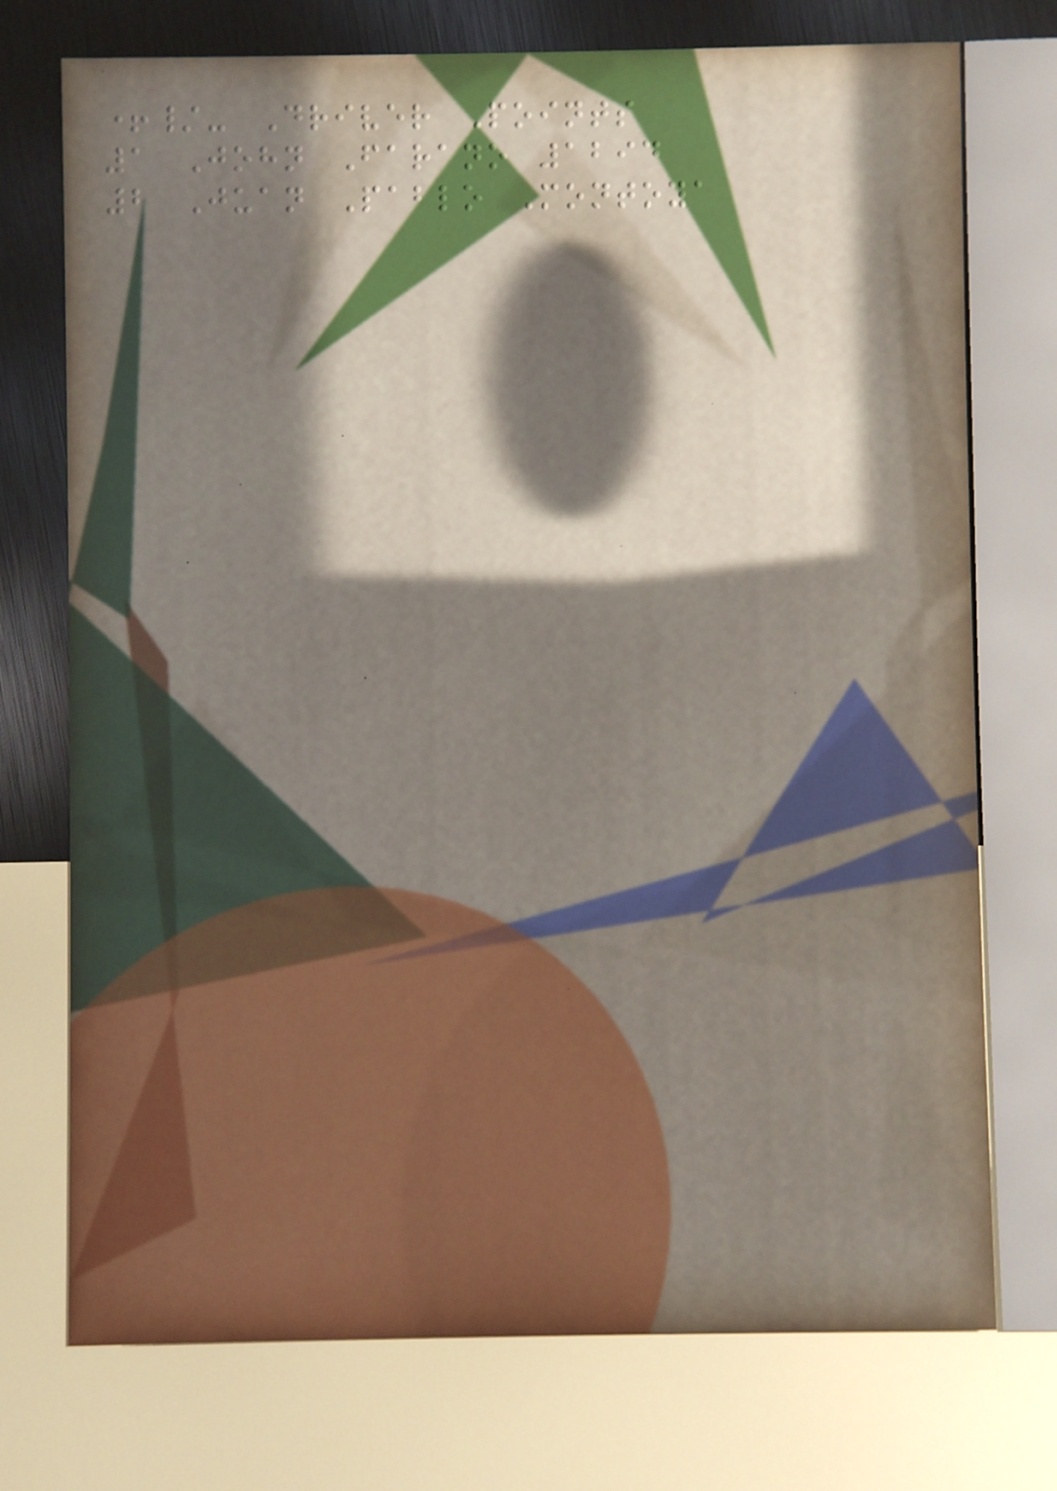+/- Driver Points
1 John Farano 1294
2 Juan Pablo Montoya
